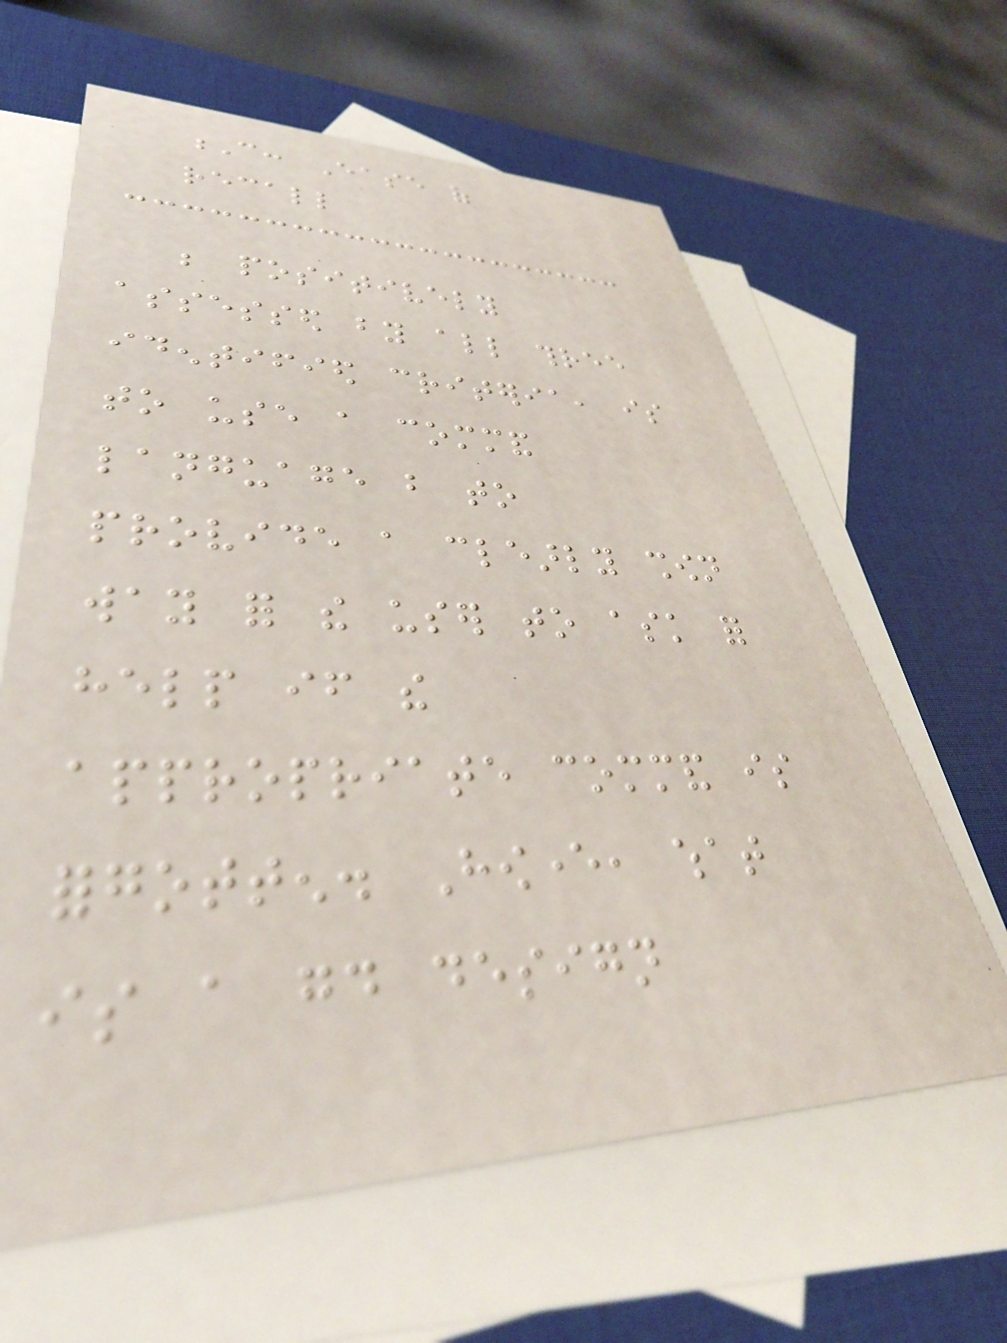C: Ease of
recall
be positively
assessed by all three
identified criteria, is
to use a command
language but to
provide a clearly shown
way for the user to ask for
help if the
appropriate command is
forgotten. However, what
is a good design
